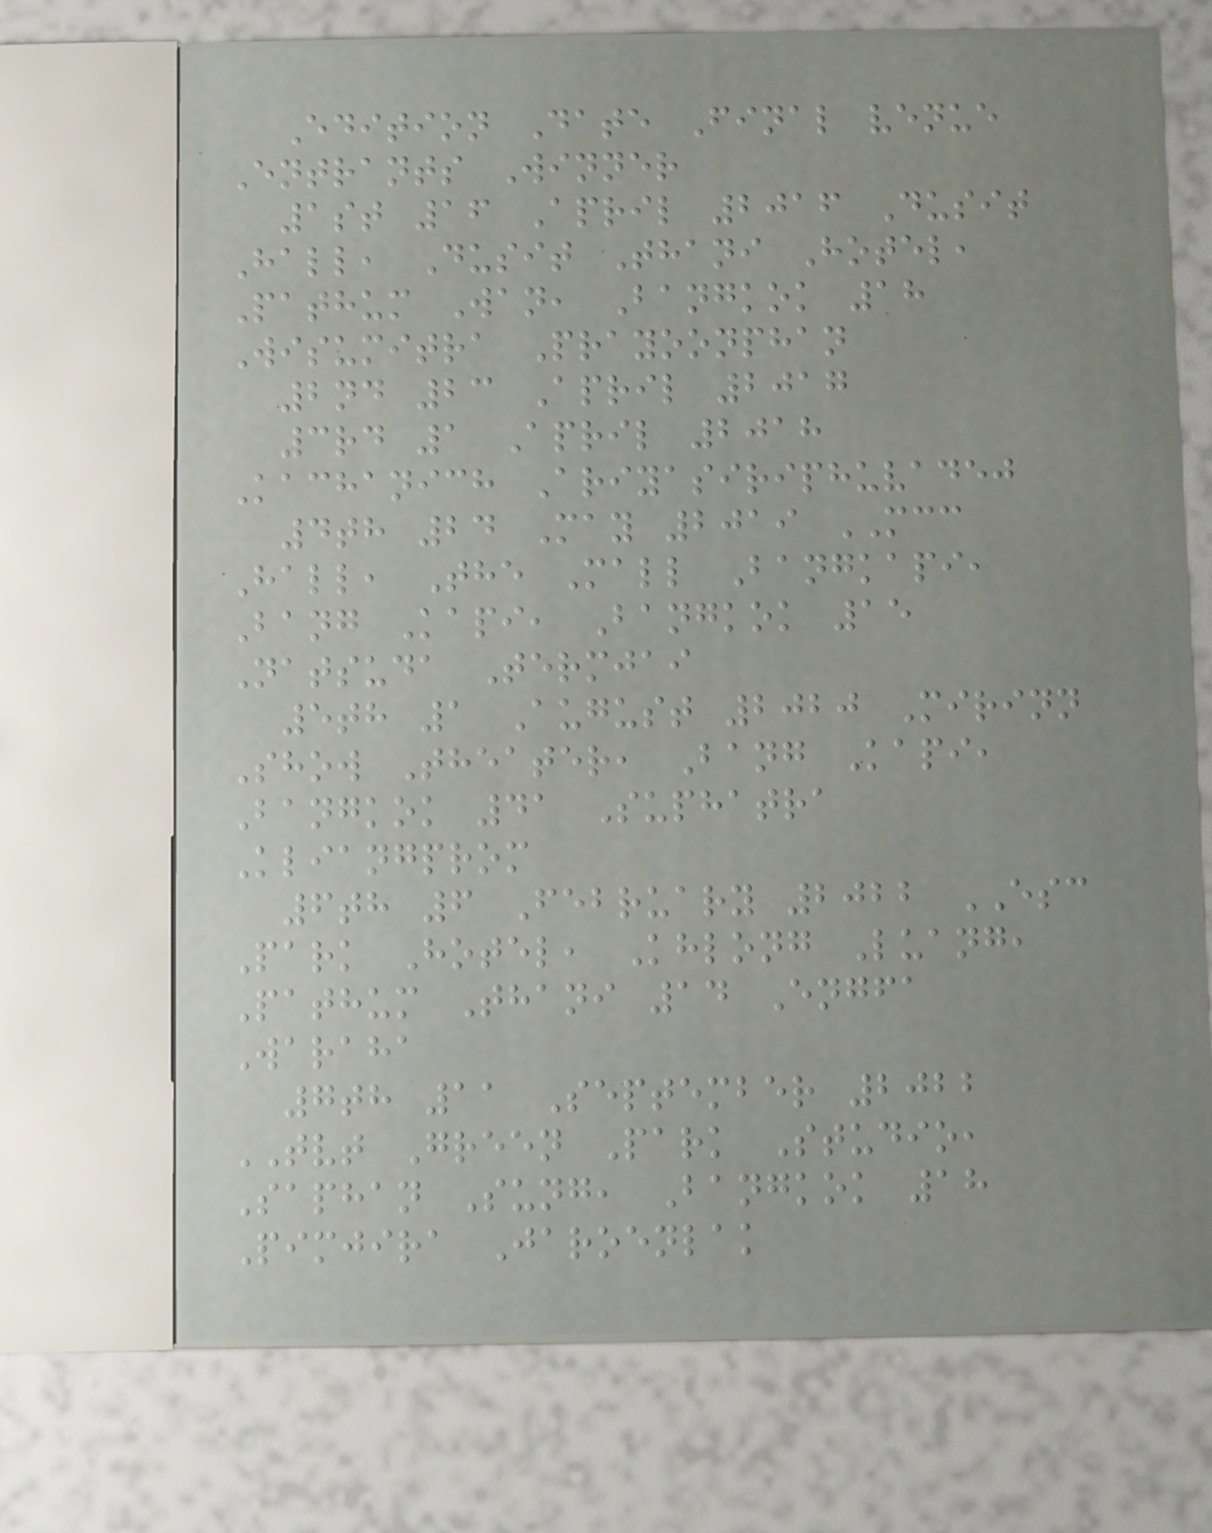Edition Date Final venue
Entrants Winner
1st 16 April 2016 Dusit
Hall, Dusit Thani Hotel,
Pathum Wan, Bangkok 18
Wisumitra Prayoonphan
2nd 23 April 2017
3rd 1 April 2018
Kachanich Ariyasiriphuvadej
4th 24 May 2019 MCC
Hall, The Mall Bangkapi,
Bang Kapi, Bangkok 15
Natsuda Termjai
5th 1 August 2020 Mirinn
Show Theater, Bang Kapi,
Bangkok 41 Suphatra
Kliangprom
6th 6 February 2022 ESC
Park Hotel, Khlong Luang,
Pathum Thani 14 Engfa
Waraha
7th 11 September 2022
TVT Green Park Studio,
Saphan Sung, Bangkok 18
Pimjira Jaroenlak
